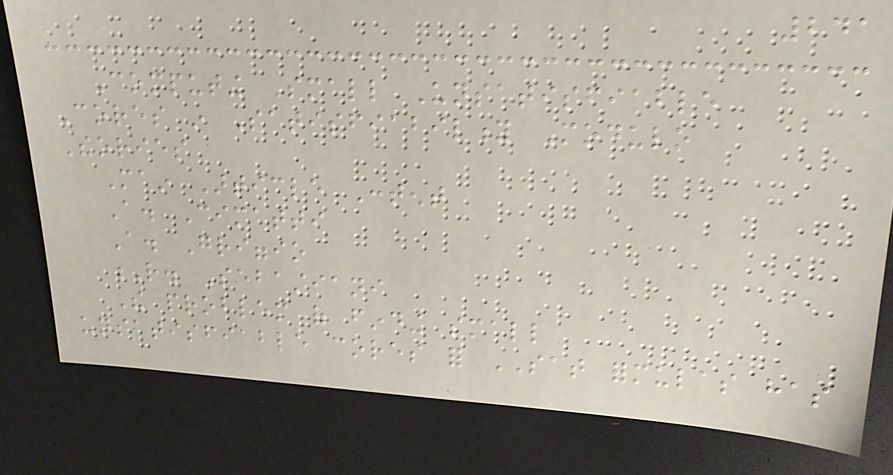241
Computing Small Unsatisfiable
Cores in Satisfiability Modulo
Theories
Main Article Content
A. Cimatti
A. Griggio
R. Sebastiani
The problem of finding small
unsatisfiable cores for SAT formulas has
